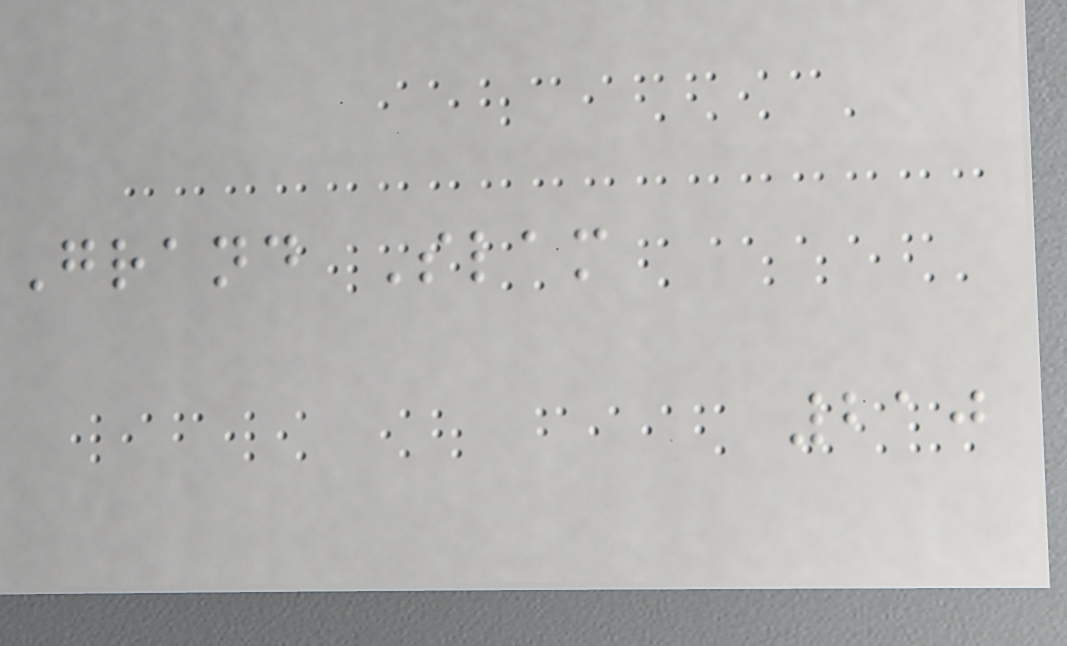Grand Slam
210
